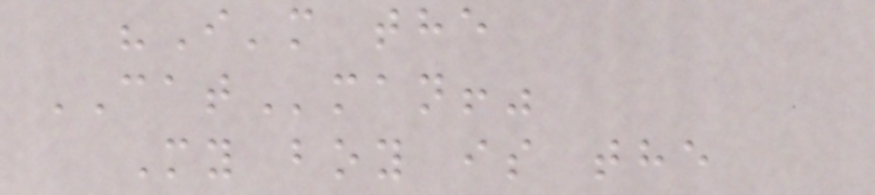"I'm the
CATman!"
My boy is the
